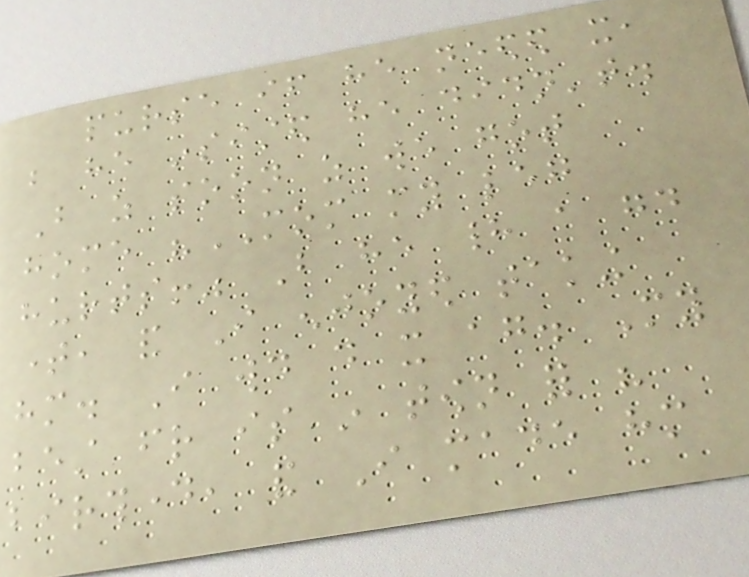purse if he needed it,
but he insisted he didn't.
But as soon as we got
home "MOM my leg
hurts!" But he had a good
time, and I enjoyed taking
him. I would do it again. My
best friend is in town for his
birthday, and I made him
